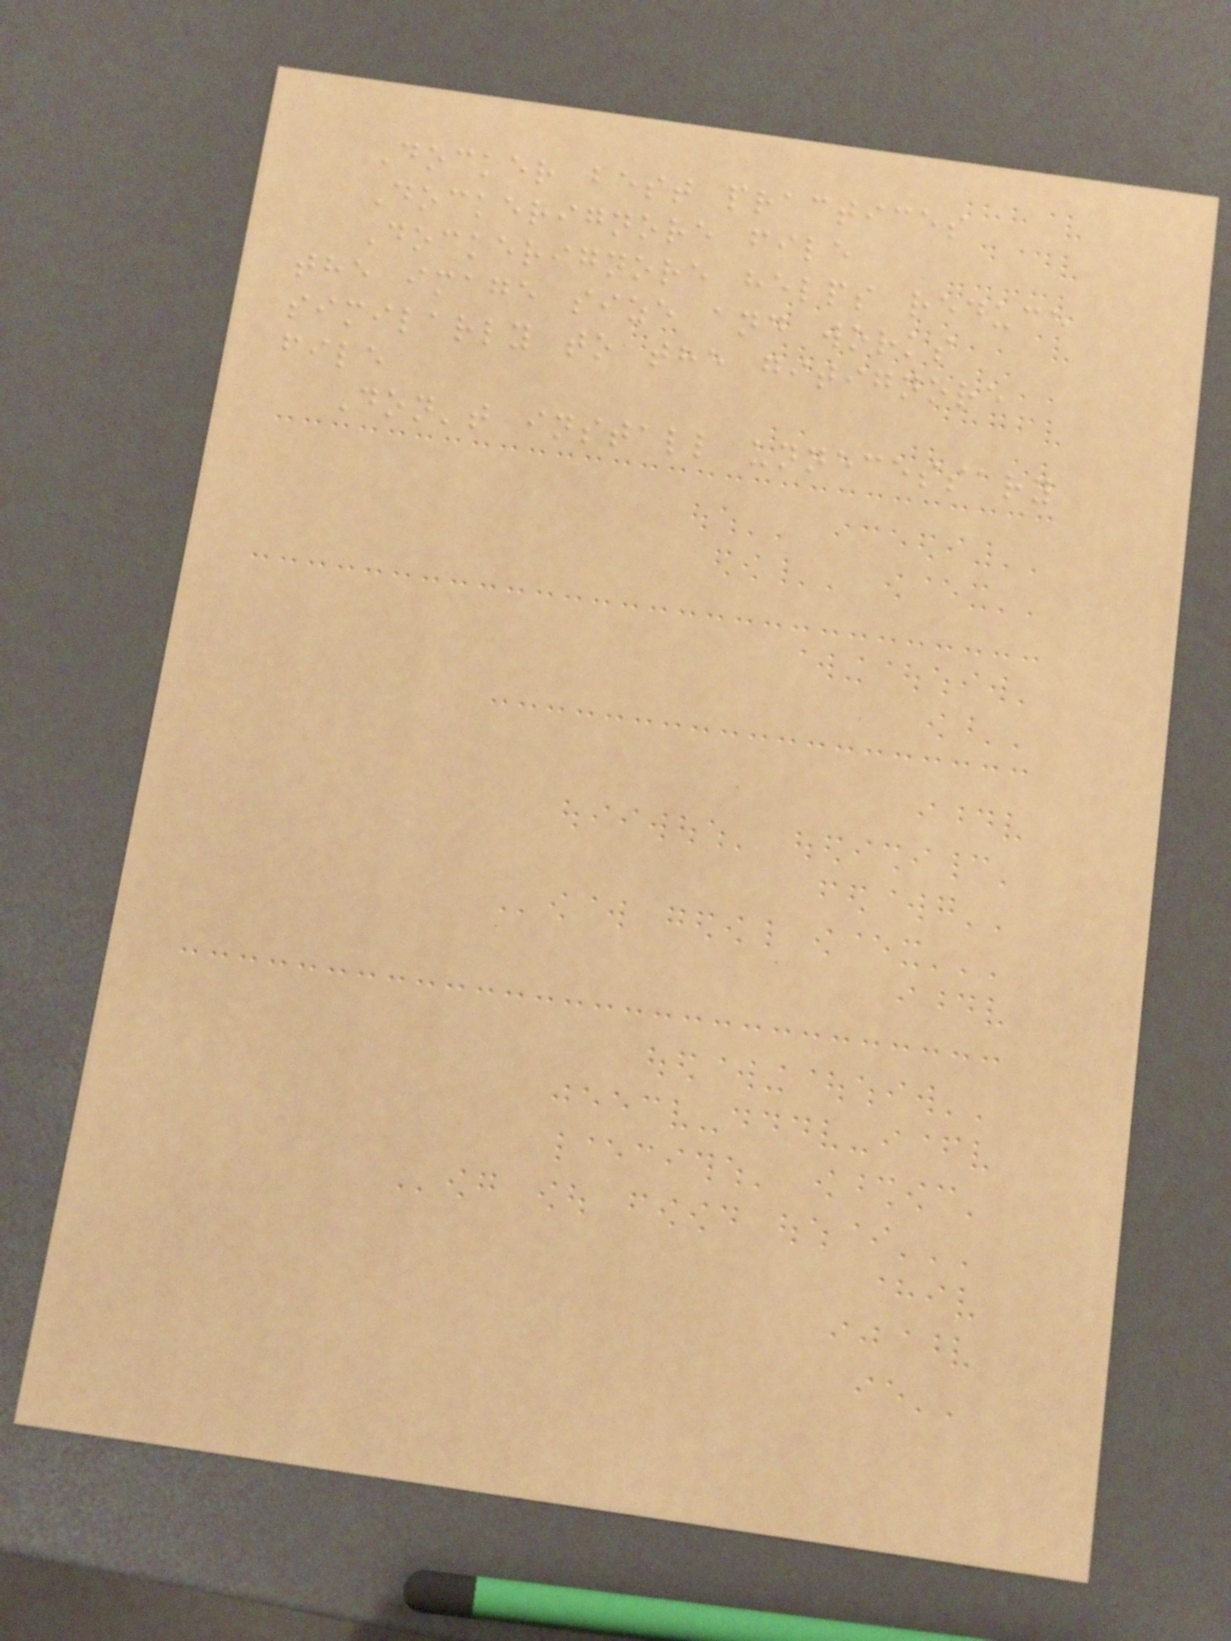Docker best practices
Dockerignore file
Dockerignore helps reduce
the image size and works
similarly to the gitignore
file
Don't install unnecessary
